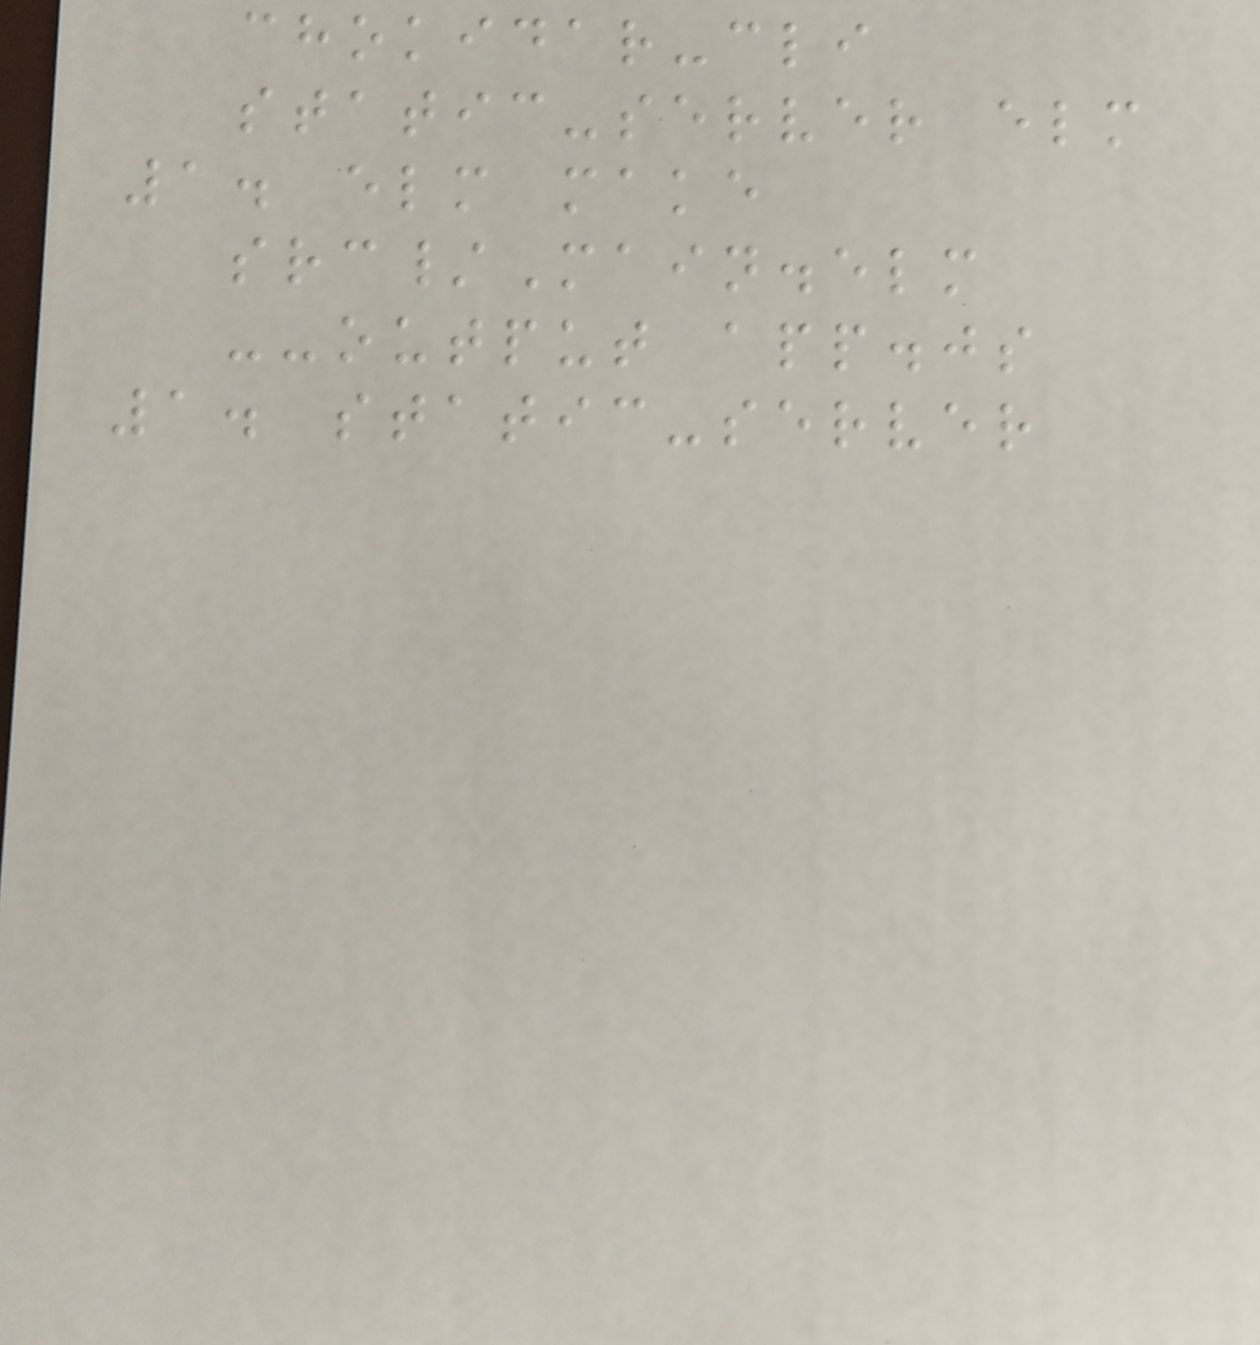chokidar-cli
static-server elm
1. elm make
src/Main.elm
--output app.js
1. static-server
